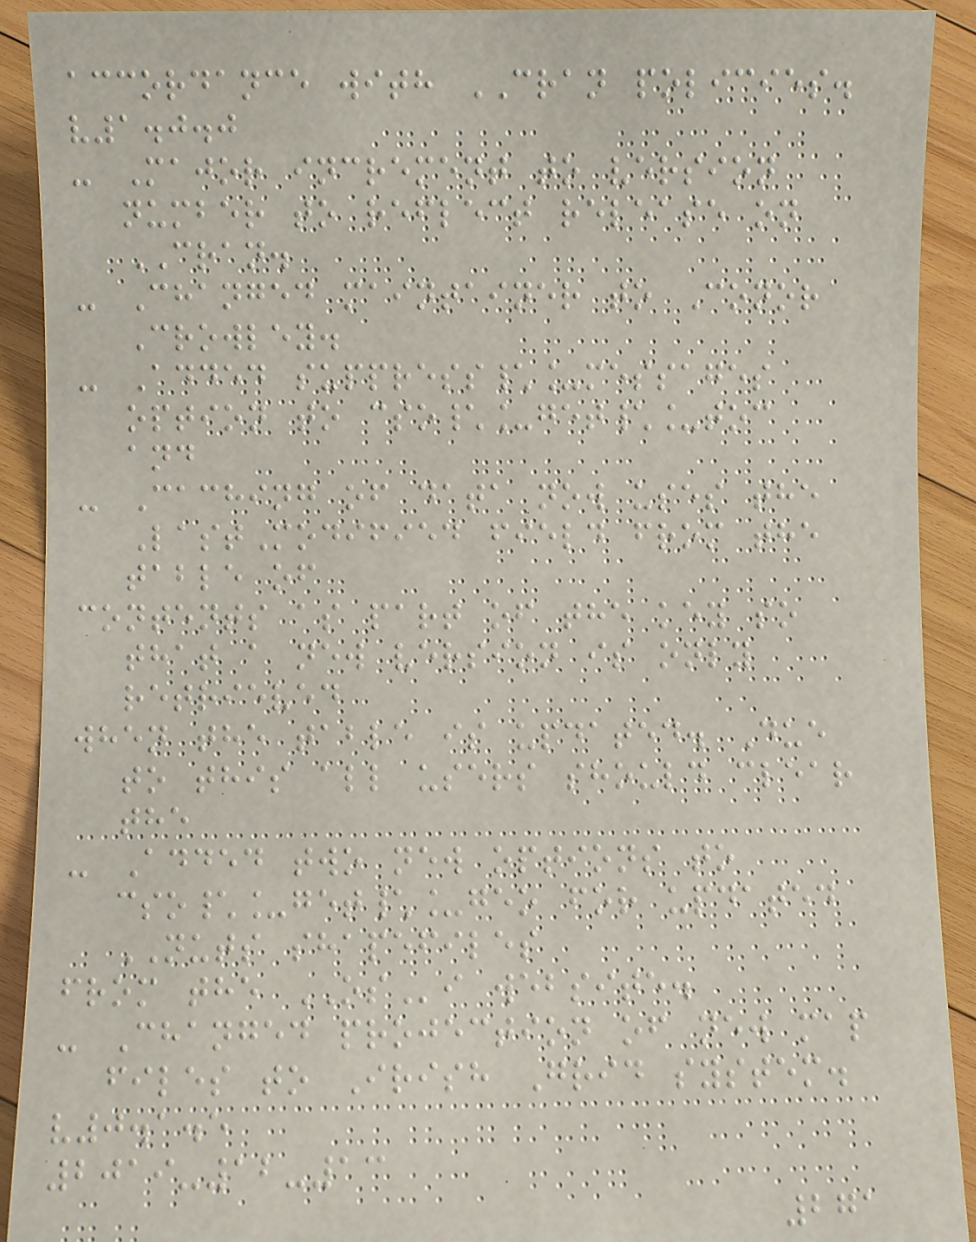accordance with CRAN policies.
v1.0.0
- Major increment to version
number to reflect release on
CRAN.
- Changed maintainer to Conor
Crowley.
- Added suppress\_messages
option to cso\_get\_toc
and
- Caching of data now uses the
LastModified field from the
table of
contents as part of the key so
that a new version is only
retrieved
when the table is updated. Due
to this all users should clear
the
- Added two new options to
cso\_get\_geo for updated
NUTS shapefiles
from the OSi website.
- Changed projection of new map
files to Irish Grid system.
v0.1.5
2019-12-13
271
